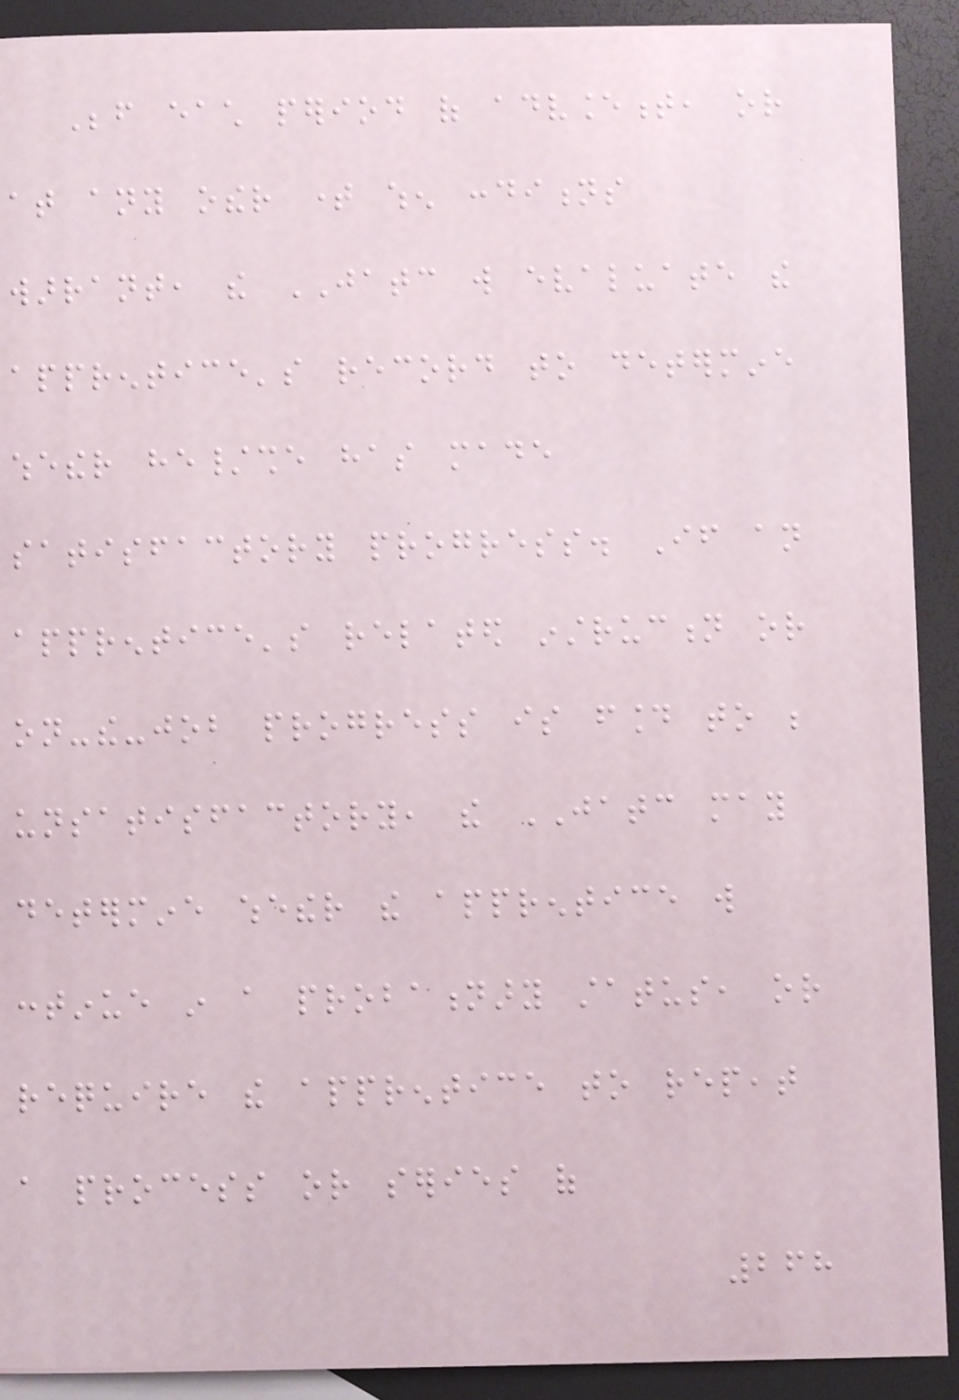Before each period of advancement, or
at any other time when conditions
warrant, the JATC will evaluate the
apprentice's record to determine
whether he/she has made
satisfactory progress. If an
apprentice's related instruction or
on-the-job progress is found to be
unsatisfactory, the JATC may
determine whether the apprentice will
continue in a probationary status, or
require the apprentice to repeat
a process or series of
268
